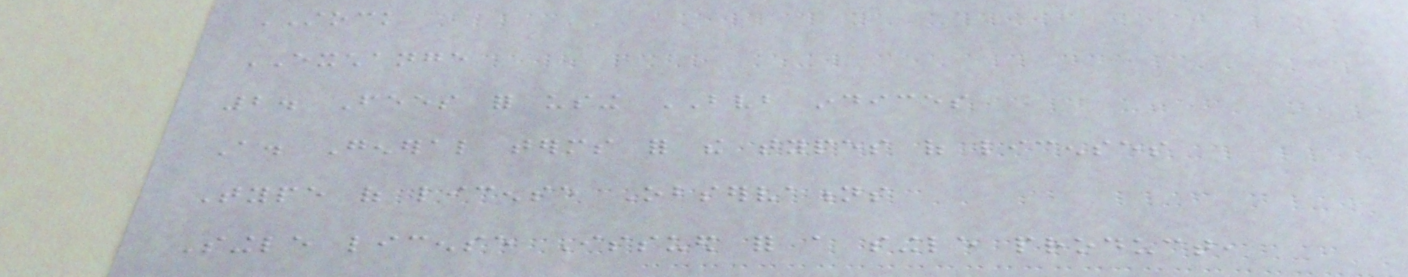STOCK
EXCHANGE
2. Fees for using BVB indices
A. General terms for the types of licenses
Type of license Observations
Single license Issued for a single product,
